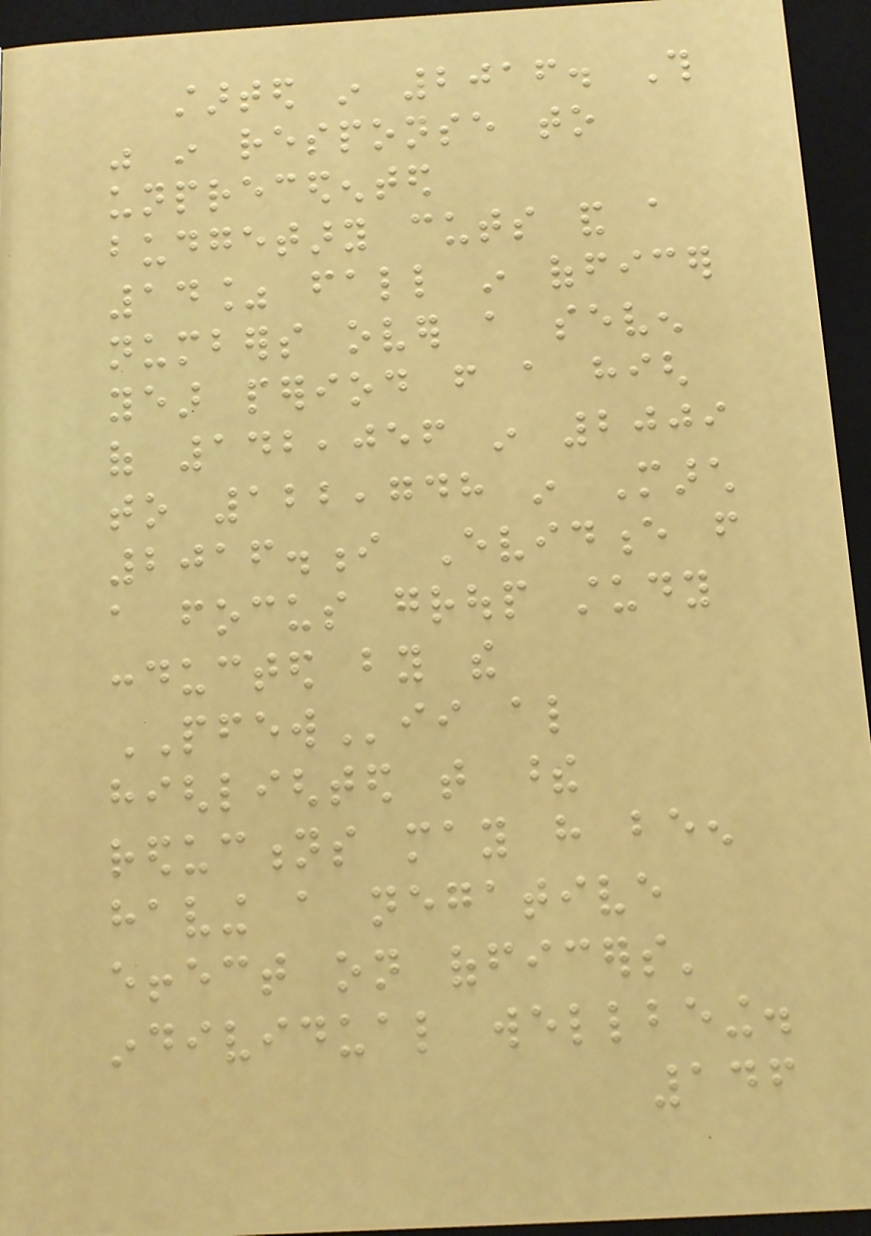started in 2016. This
was in response to
unprecedented
budgetary cuts and a
14% fall in officer
numbers over a seven
year period from a high
of 142,056 in 2009
to 122,748 in March
2016.i Evidence from
a focus group study
conducted by the
PFEWii also
highlighted that these
reductions may have been
having a negative
effect on officers'
individual wellbeing.
146
